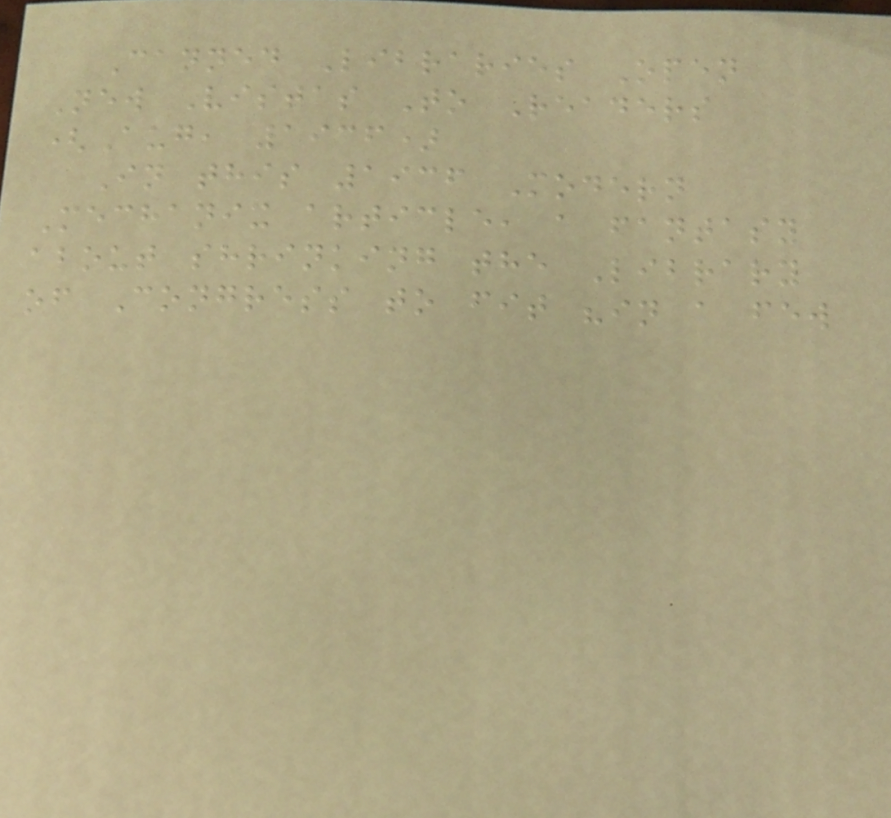Canned Libraries Open
New Vistas To Readers
(Aug, 1936)
In this 1936 Modern
Mechanix article, a fantasy
about shrinking the Library
of Congress to fit "in a few
